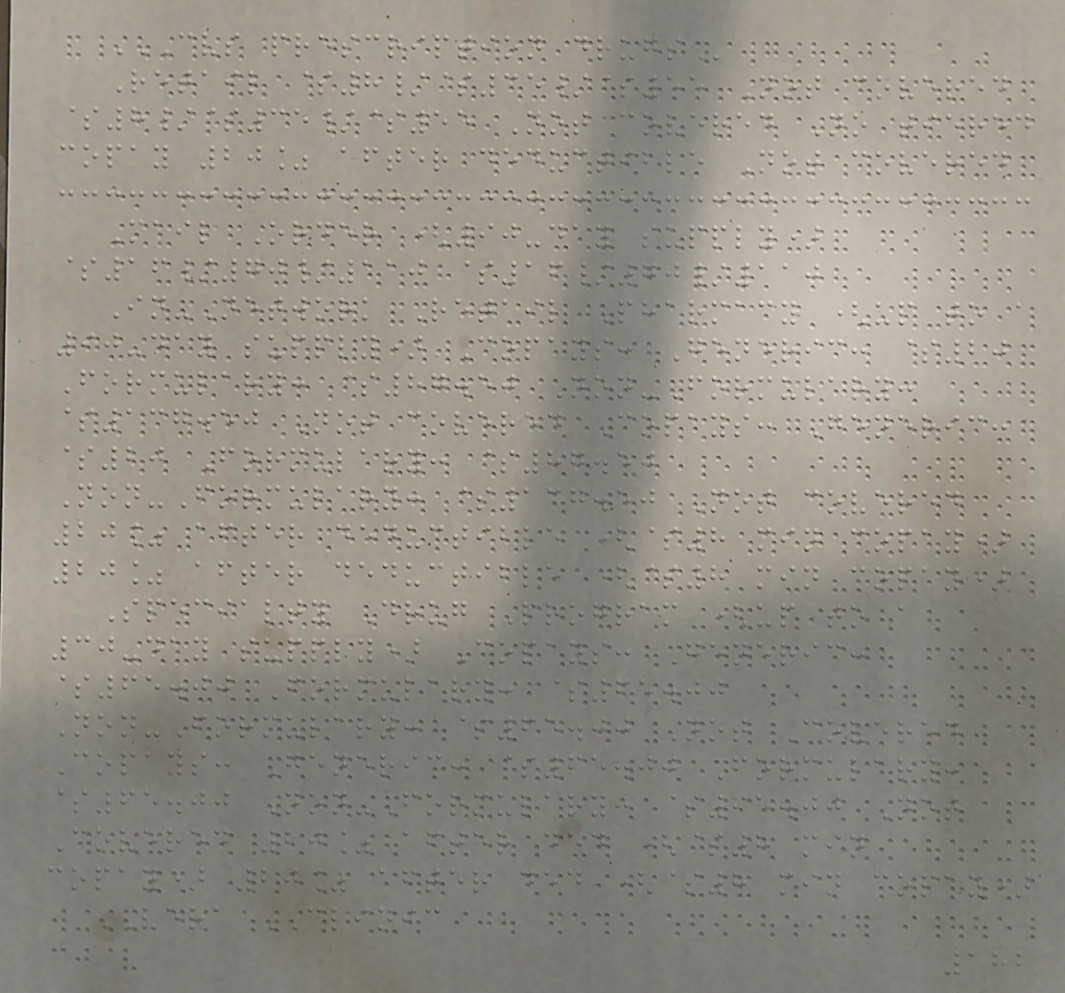CVS PRESCRIPTION DRUGS
Retail $8/$35/$55 Not covered
$8/$35/$55 Not covered No tiered
copay 20% after deductible Not covered
Mail Order (90-day supply)
$16/70/110 $16/70/110
In-Network Retail Pharmacy (up to a
90-day supply) Copays: Generic: $20
Formulary: $87.50 Non-Formulary:
$137.50 Not covered Copays: Generic:
$20 Formulary: $87.50
Non-Formulary: $137.50 Not covered
20% after deductible ($8 min copay)
20% after deductible ($8 min copay)
Specialty Drug Program (up to a
30-day supply) Copays: Generic:
$65.00 Formulary: $65.00
Non-Formulary: $65.00 Not Covered
Copays: Generic: $65.00 Formulary:
$65.00 Non-Formulary: $65.00 Not
Covered 20% after ded ($8 min
copay) 20% after ded ($8 min copay)
VERA CLINIC
182
